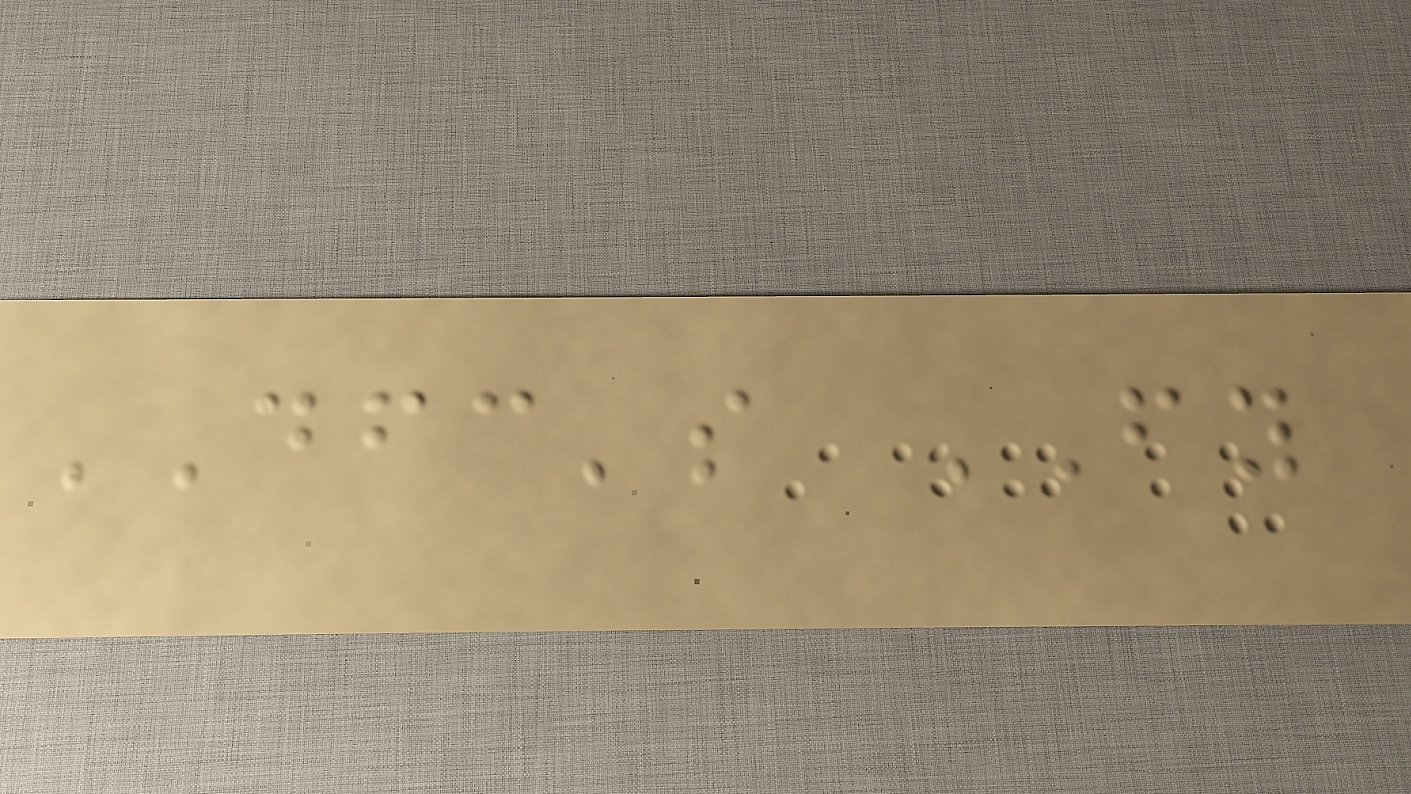DFC's FY
